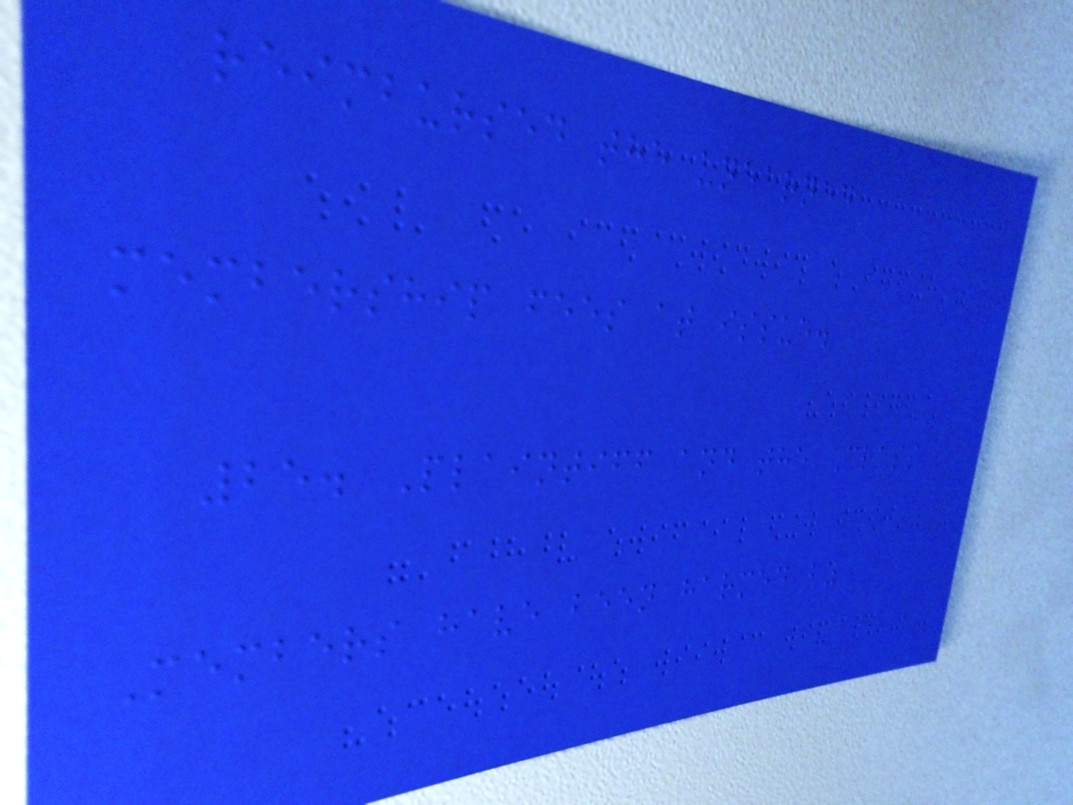reimbursed the unearned
membership fees at issue.
25. Plaintiff and the Class
Members have been harmed by
